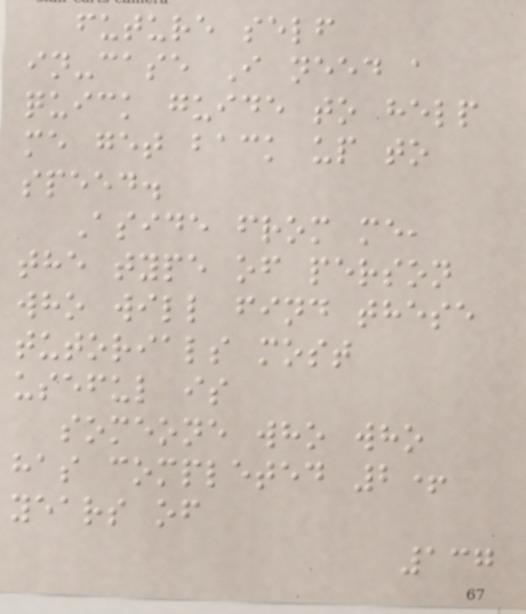future self
in-case I need a
quick guide to help
me get back up to
speed.
Aside from me,
the type of person
who will find these
tutorials most
useful is
someone who who
has completed 2+
years of
137
